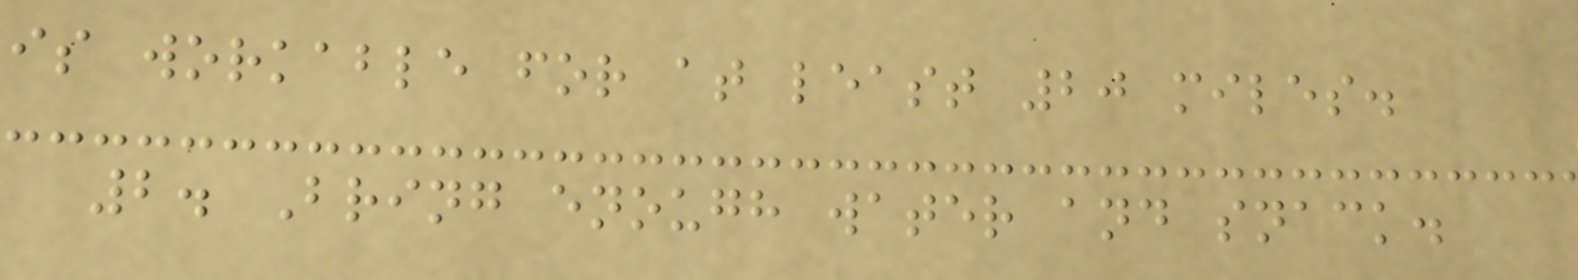is workable for at least 20 miles.
2. Bring enough water and snack.
